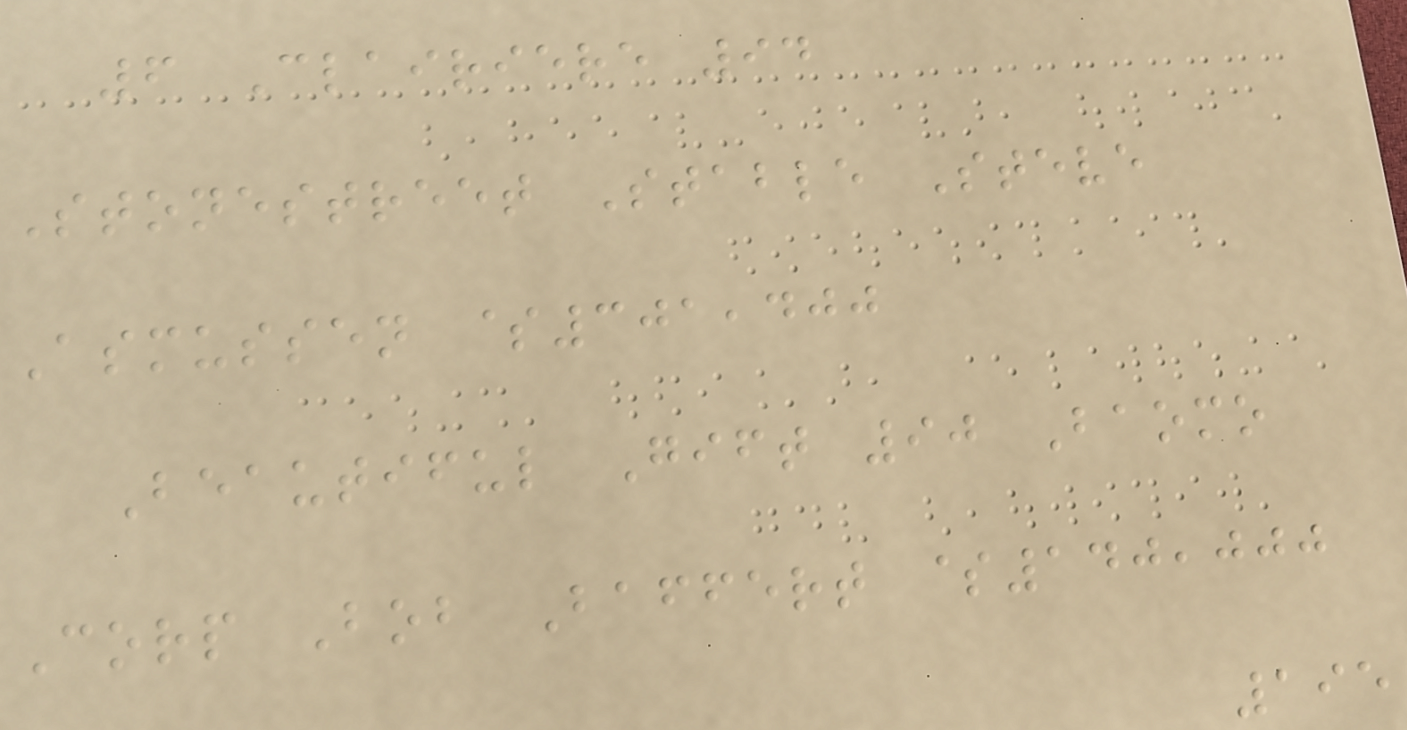6 Clairiere 94
Stonestreet Stable Steve
Asmussen $301,400
Beautiful Gift 90 Baomo
Corp Bob Baffert $140,000
195
